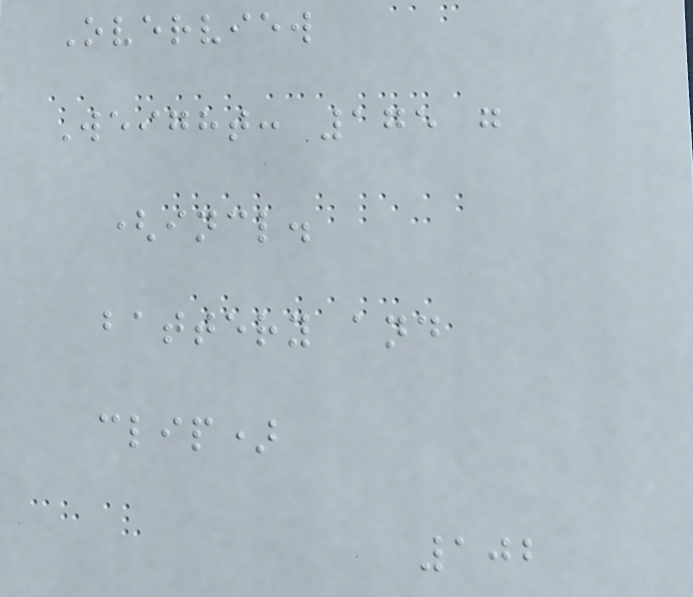Overview
Weight: 175 g
(incl.
battery and
clip)
102
